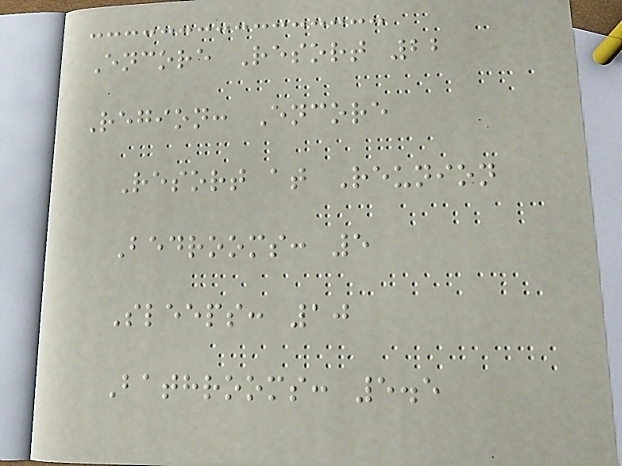Encore Resort 22
Region: Encore
Resort at Reunion
Bedrooms: 5
Sleeps: 10
Bathrooms: 5.5
